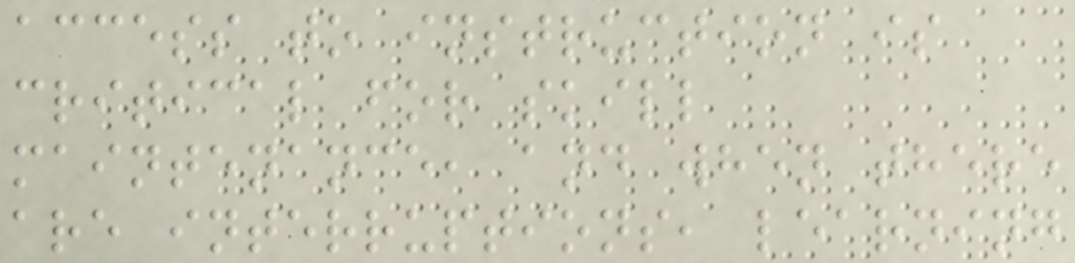access to instruction is
critical for skill
maintenance, and when there
are interruptions, learning
